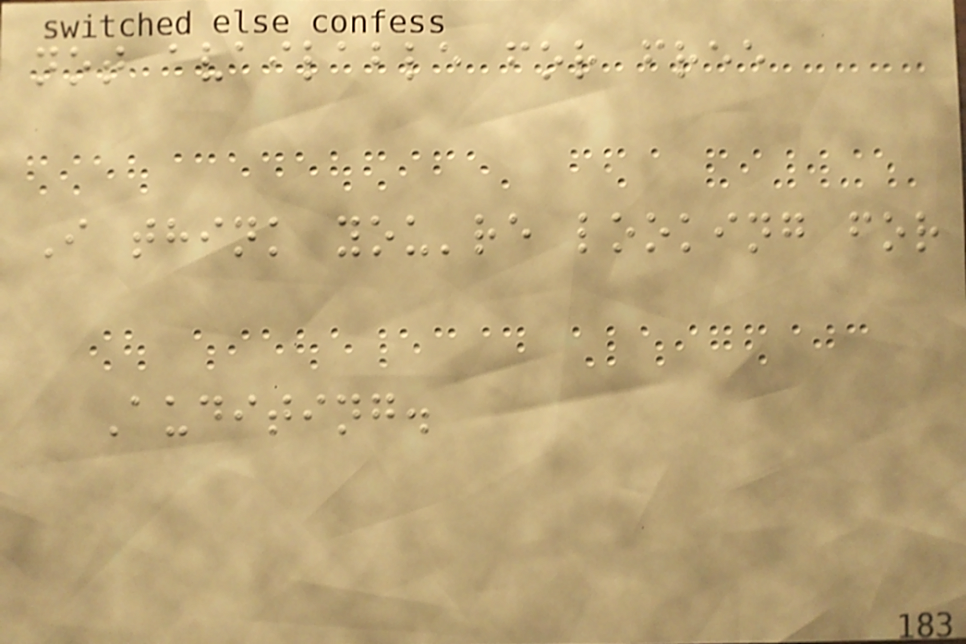not available for free
I think you're looking for
Auditing.
